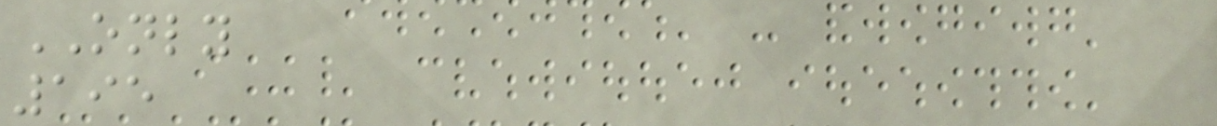ONLY
195
